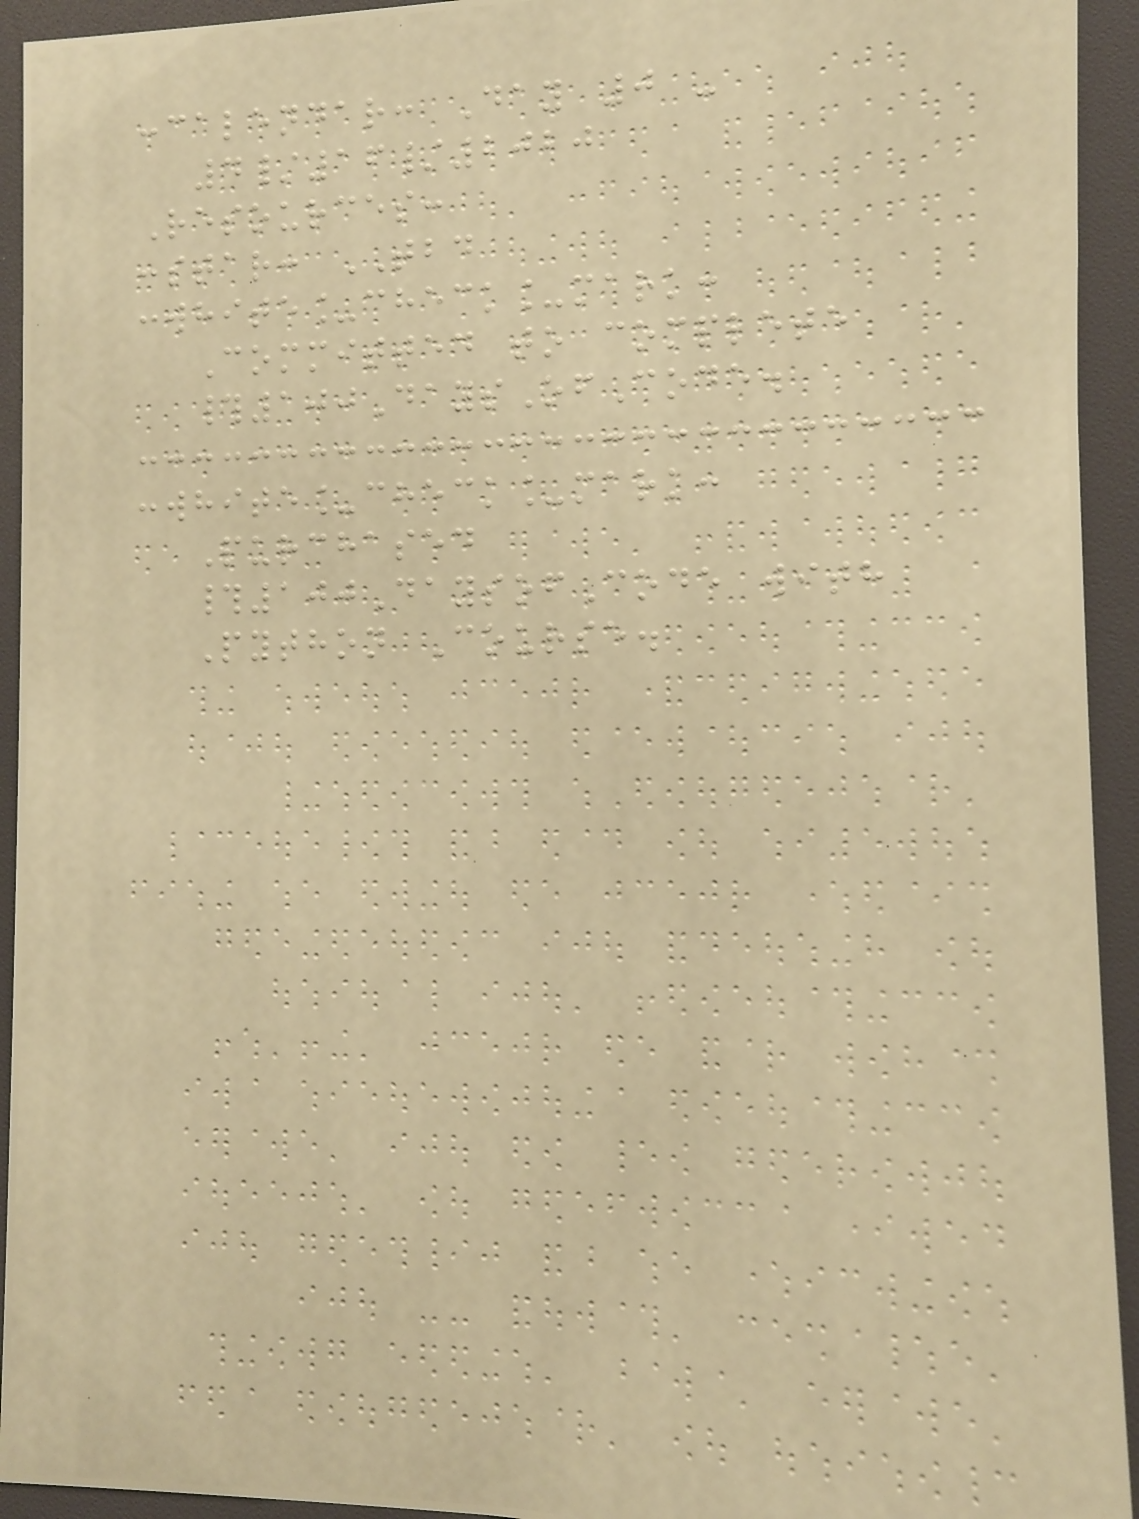:calendar: Day 0 -
4/16/2020
Resources:
:star: TBD
:white_check_mark:
Committed to complete
#100DaysOfCode.
:white_check_mark:
Purchased
#100DaysofCode with
Python Course.
